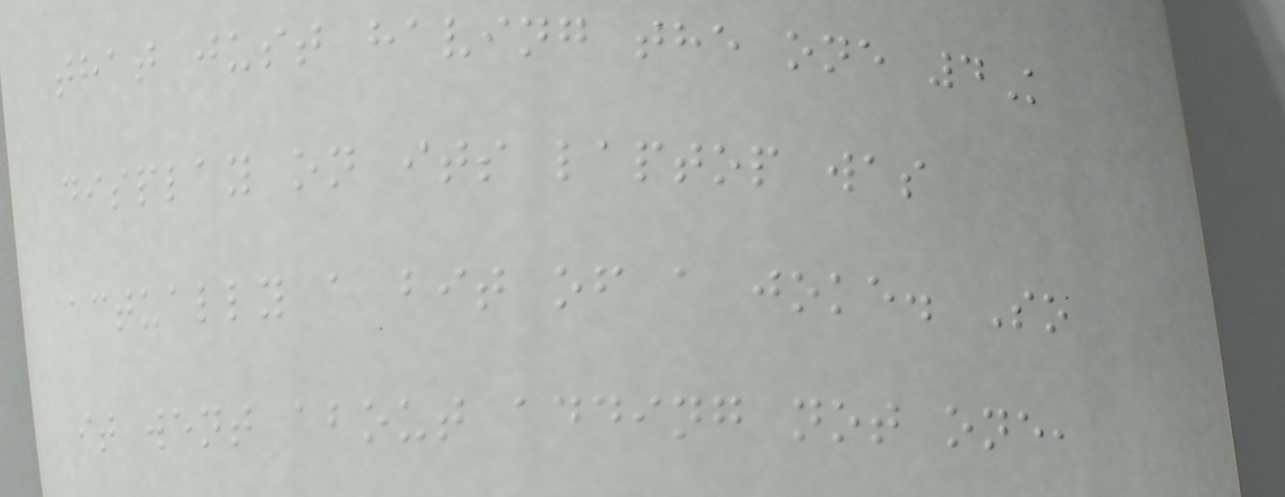that just having the one 4K
display on its laptop was
actually a bit of a joke. So
it went about adding not one,
